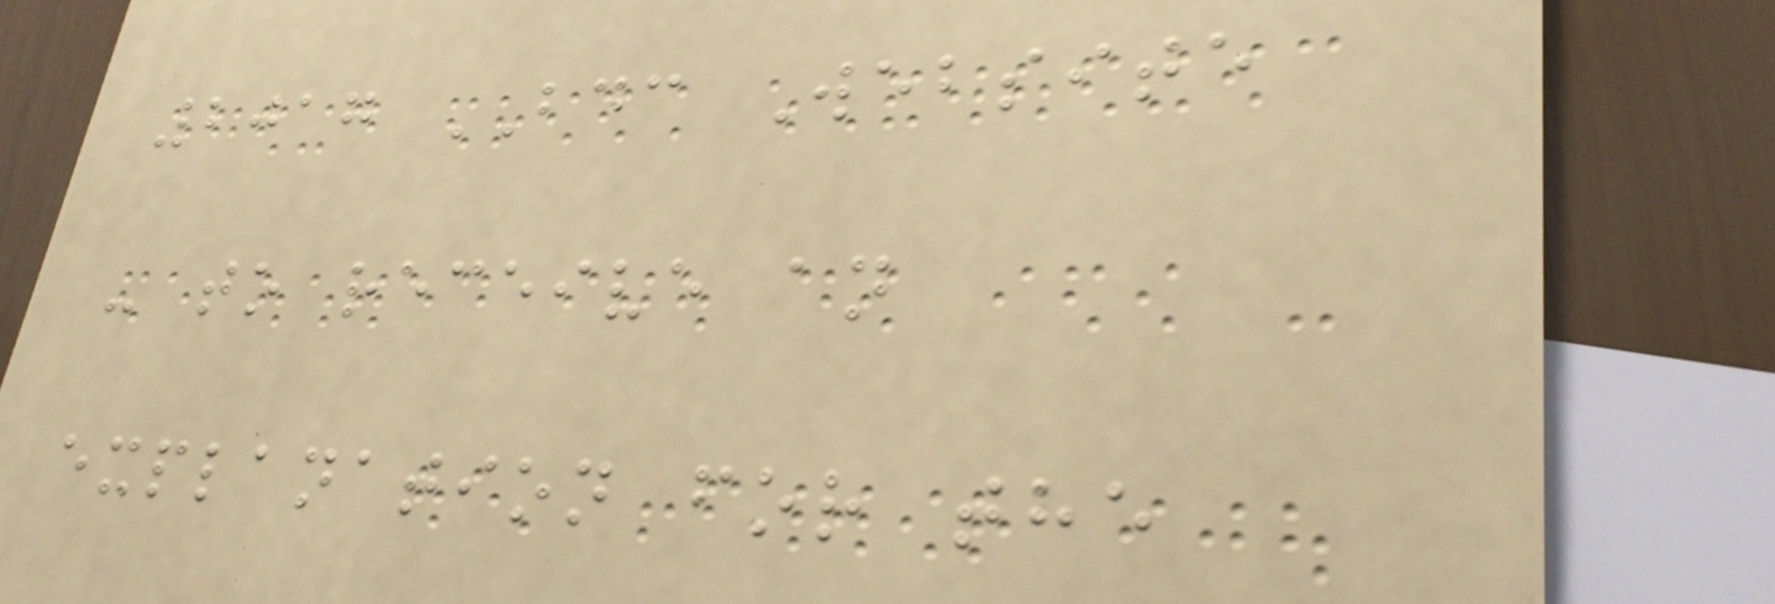2017 BDC Website
- to receive an
explanation for the
